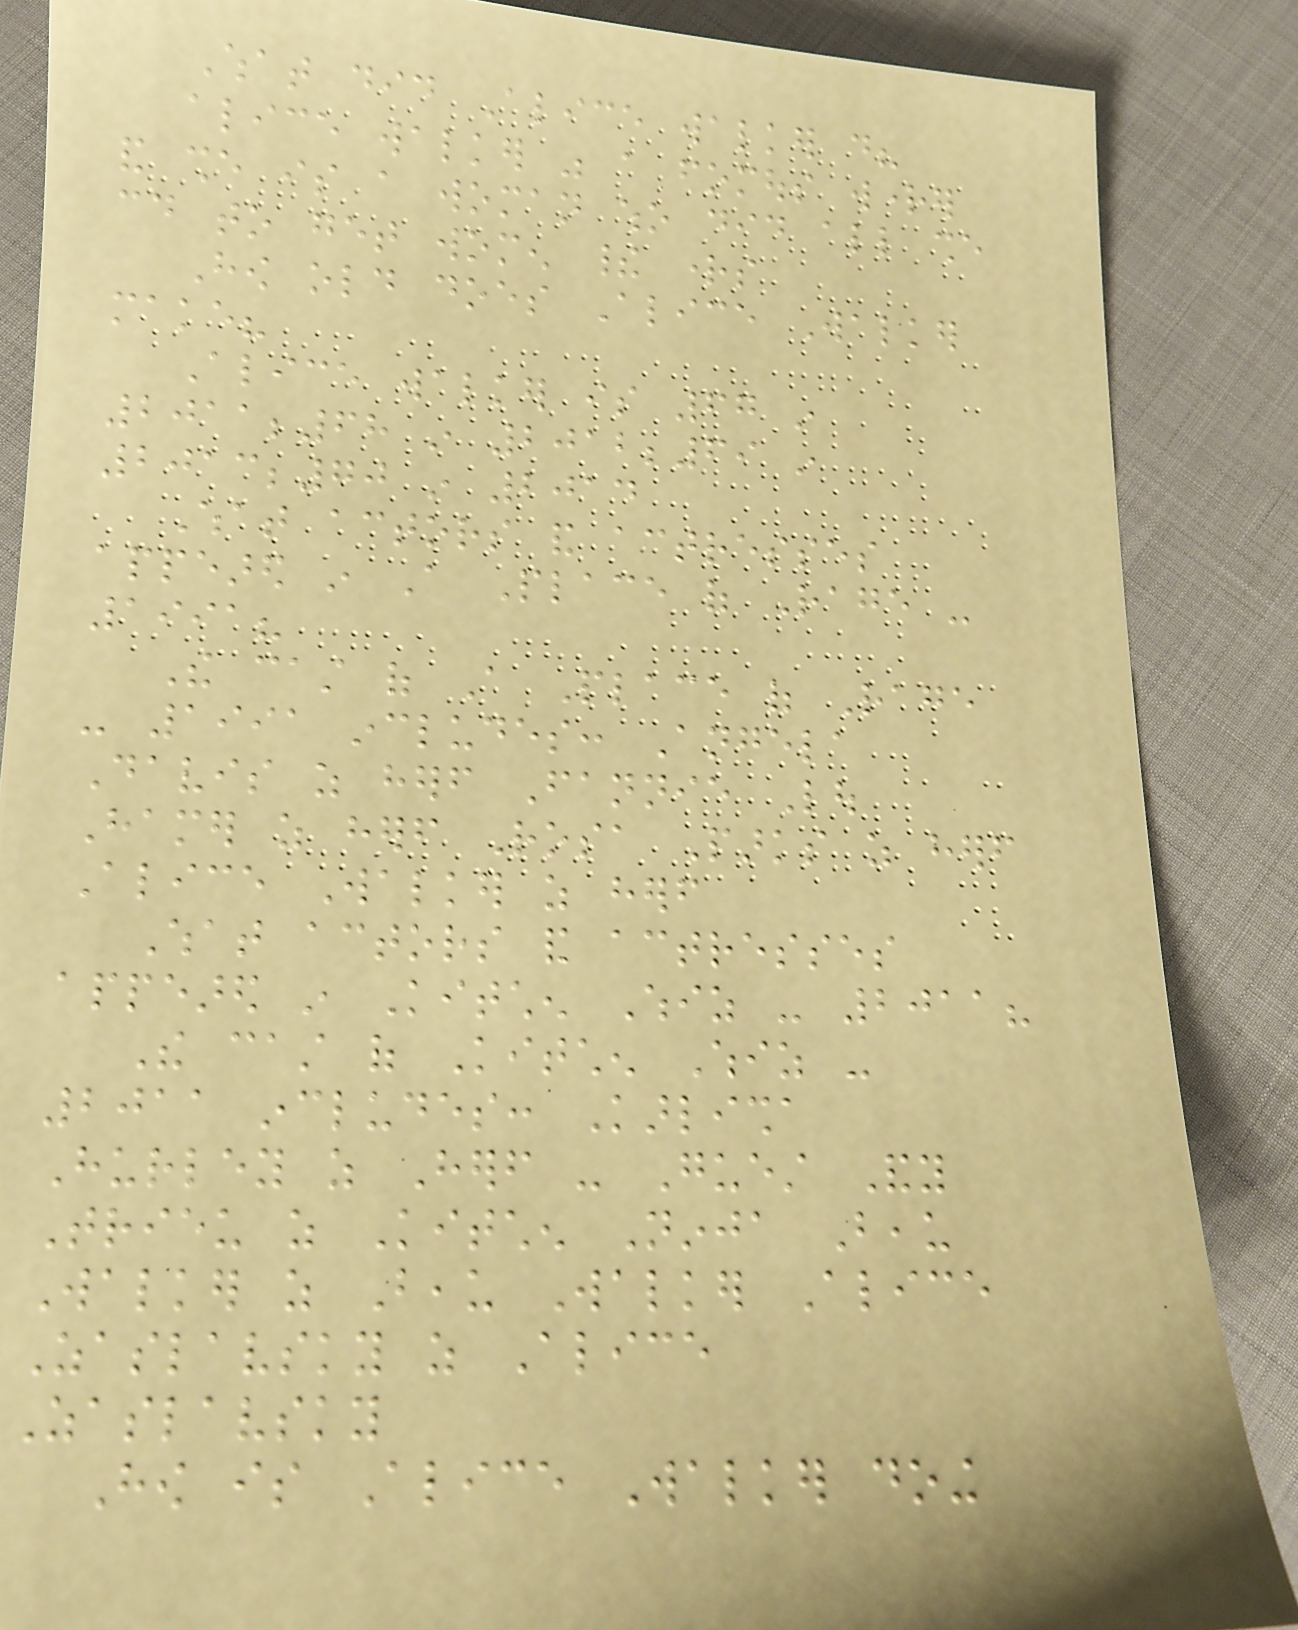What did Alice walker do?
alice walker was a fomous wrighter
and she is a woman who did all she
could to get women their rights
How old does Alice Walker
make?
Alice walker is 67 in
2011;68 in 2012;69 in
2013;70 in 2014
What actors and actresses
appeared in A Place of Rage -
1991?
The cast of A Place of Rage
- 1991 includes: Angela
Davis as herself Fannie Lou
Hamer as herself Rosa Parks as herself
Alice Walker as herself
What actors and actresses
appeared in Kitchen Whiz - 2011?
The cast of Kitchen Whiz -
2011 includes: Karlisha
Hurley as Herself - Guest Andy
Trieu as Kitchen Ninja Beau
Walker as Beau Walker Alice
Zaslavsky as Alice
Zaslavsky
How is Alice Walker doing
